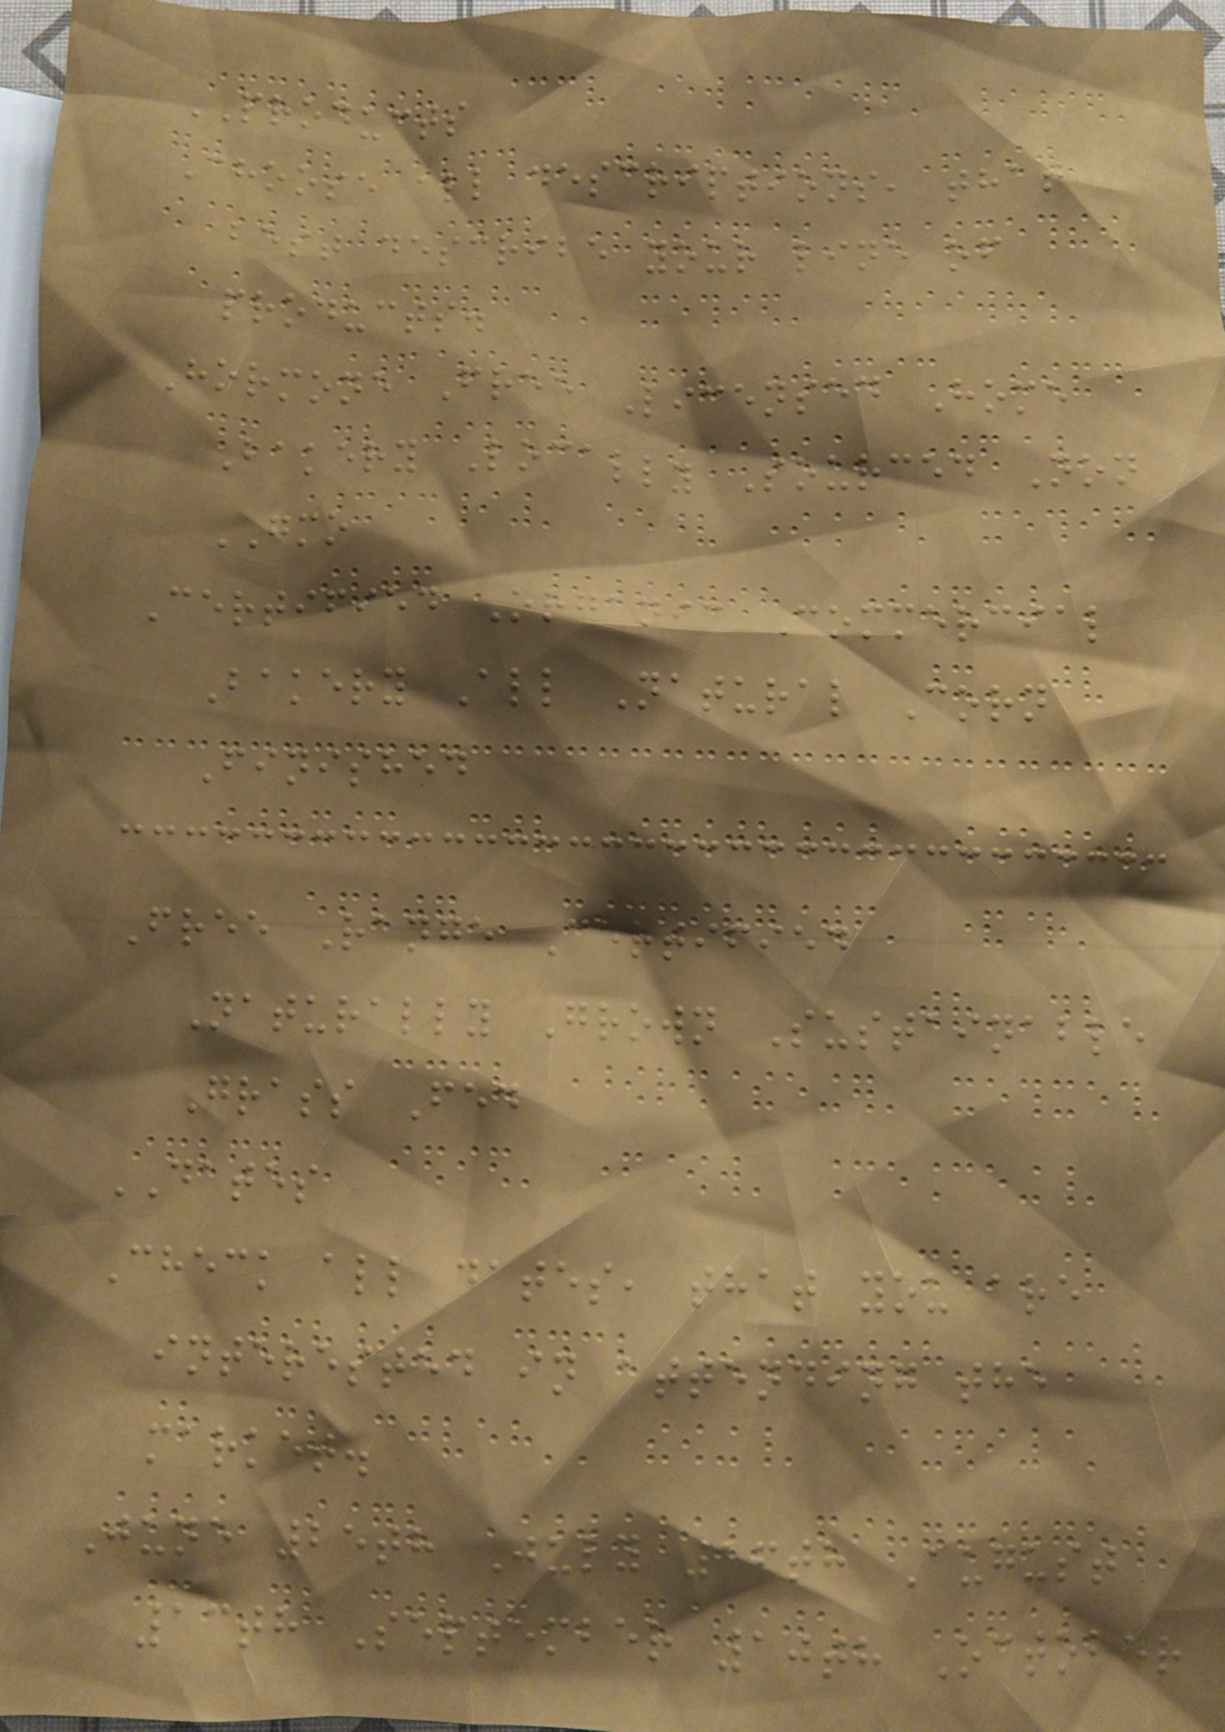PRODUCTS
Choose all descriptions, that
best describe your line of
products.
Hormone Free Licensed Home
Bakery Locally Sourced Non
GMO
Certified Organic Commercial
Bakery All Natural Corn
Finished
Free Range Certified
Naturally Grown Sustainable
Grass Fed
DATES
Check all dates, that you are
interested in attending the
market.
June 25th July 16th August
13th September 10th October
